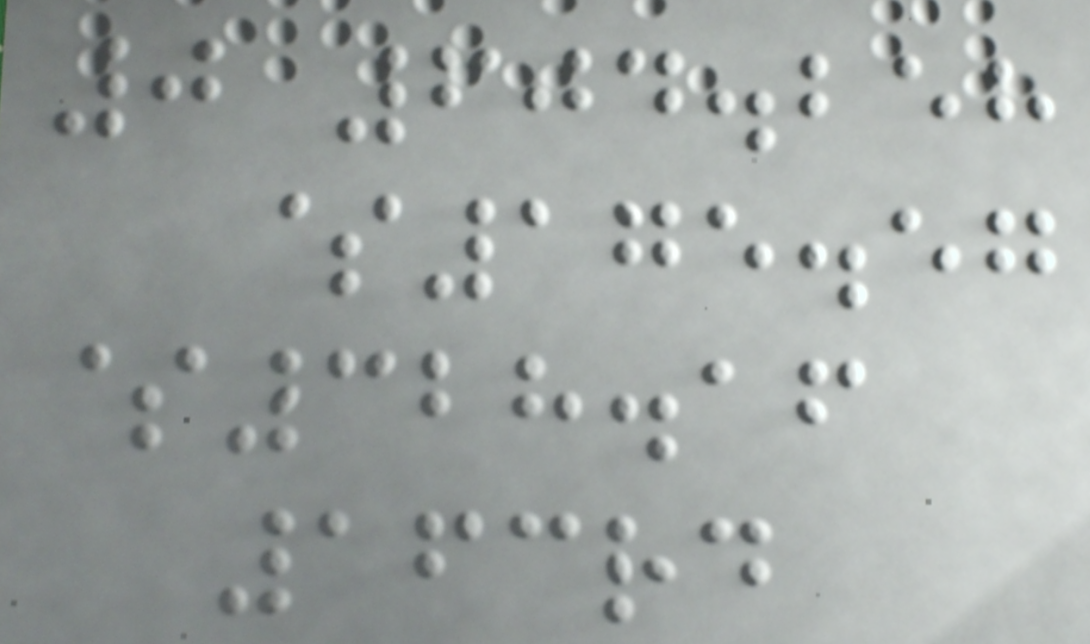0 604.258
$175.57
$328.16
163rd
